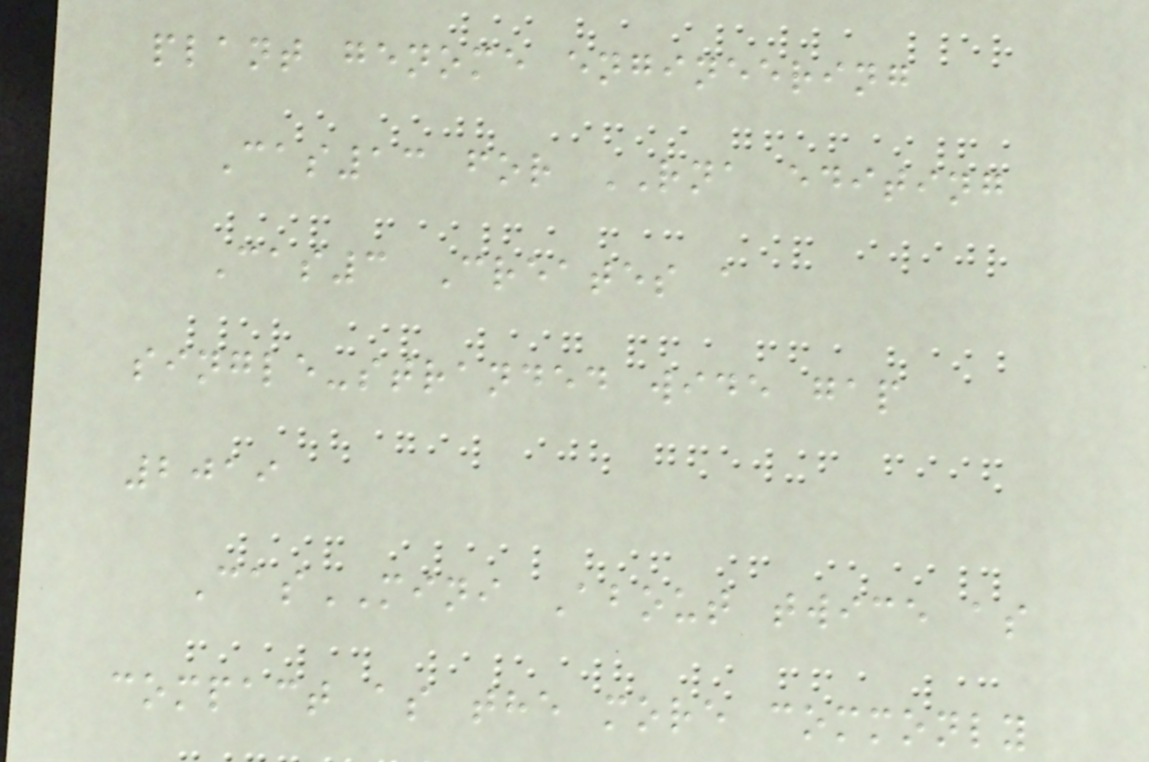plant genome engineering
Cas13 for RNA editing
Cas3 Creates a
single-stranded wide gap
2019
CasMINI About twice as
compact as the more commonly
